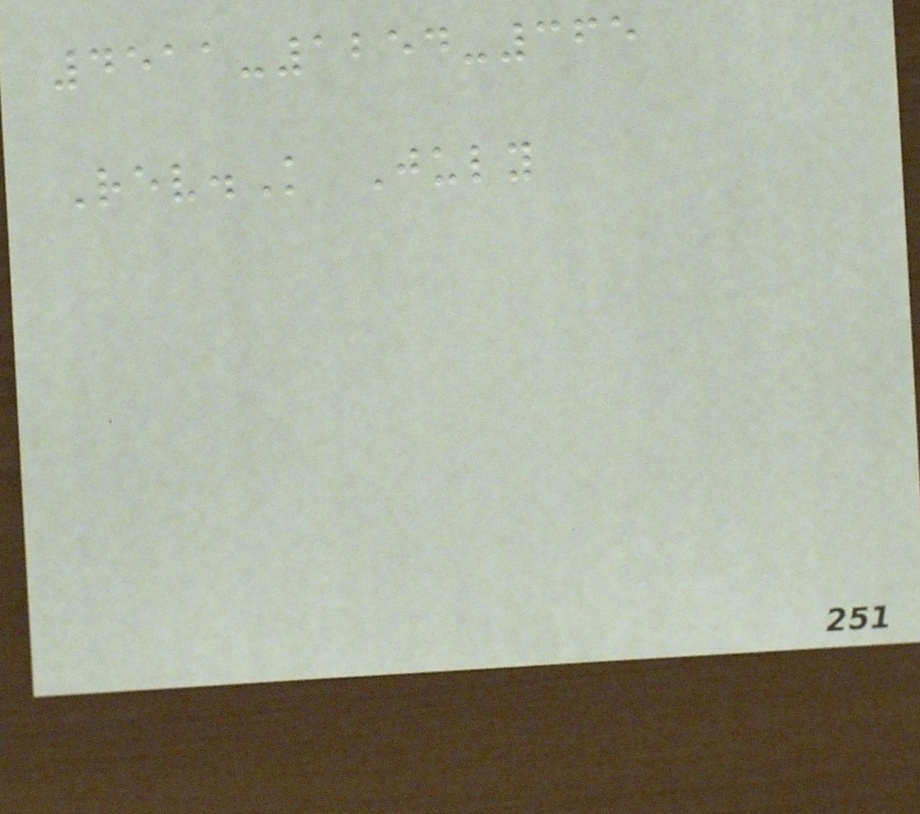4511-1254-365
Rev.K July
